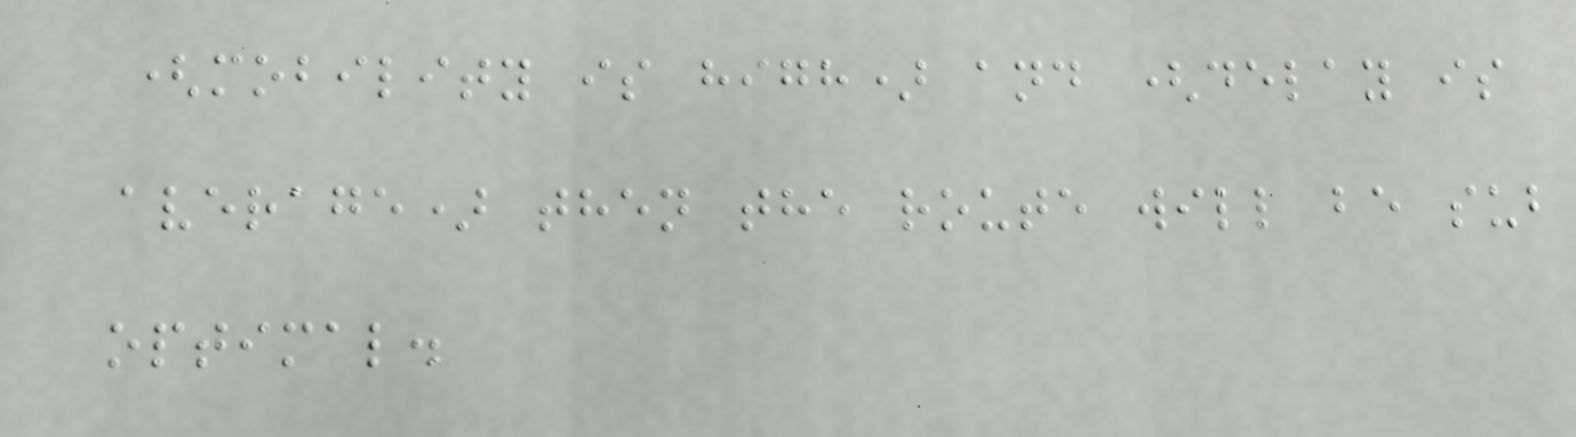(mobility is high) and (delay is
average) then the route will be sub
optimal.
